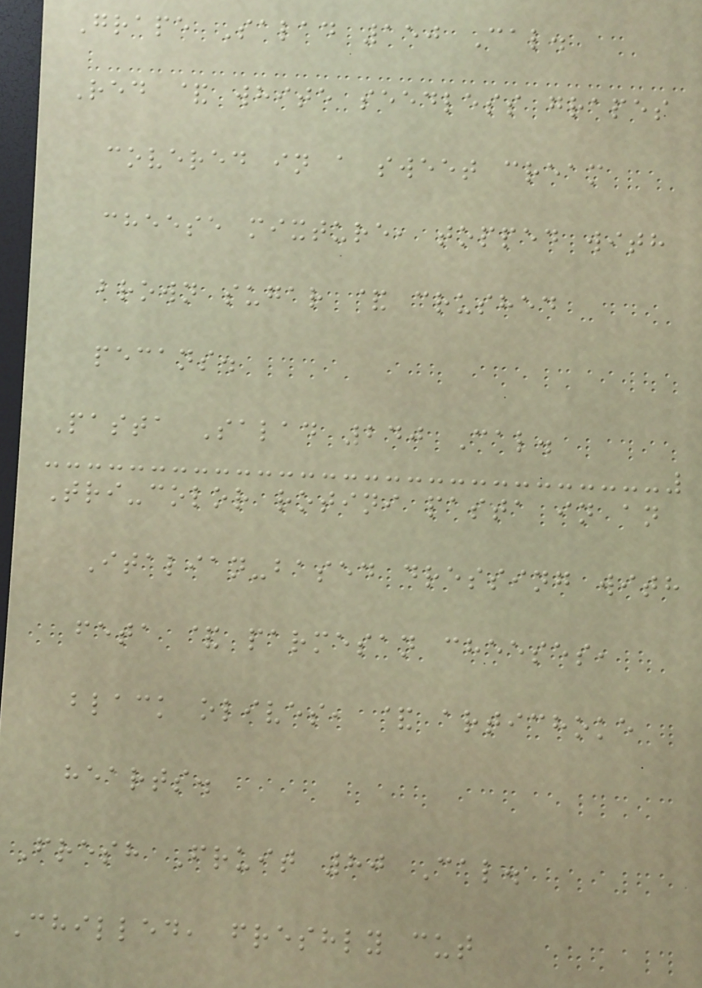Grape Salad 150 Cal.
Red & white seedless grapes
covered in a sweet cream
cheese mixture, topped with
brown sugar & crushed
pecans.
Pasta Salad 240 Cal.
Tri-color rotini pasta in an
Italian-based dressing with
feta & parmesan cheeses,
black olives, & artichoke
hearts.
Fresh Fruit 80 Cal.
Chilled, freshly cut
